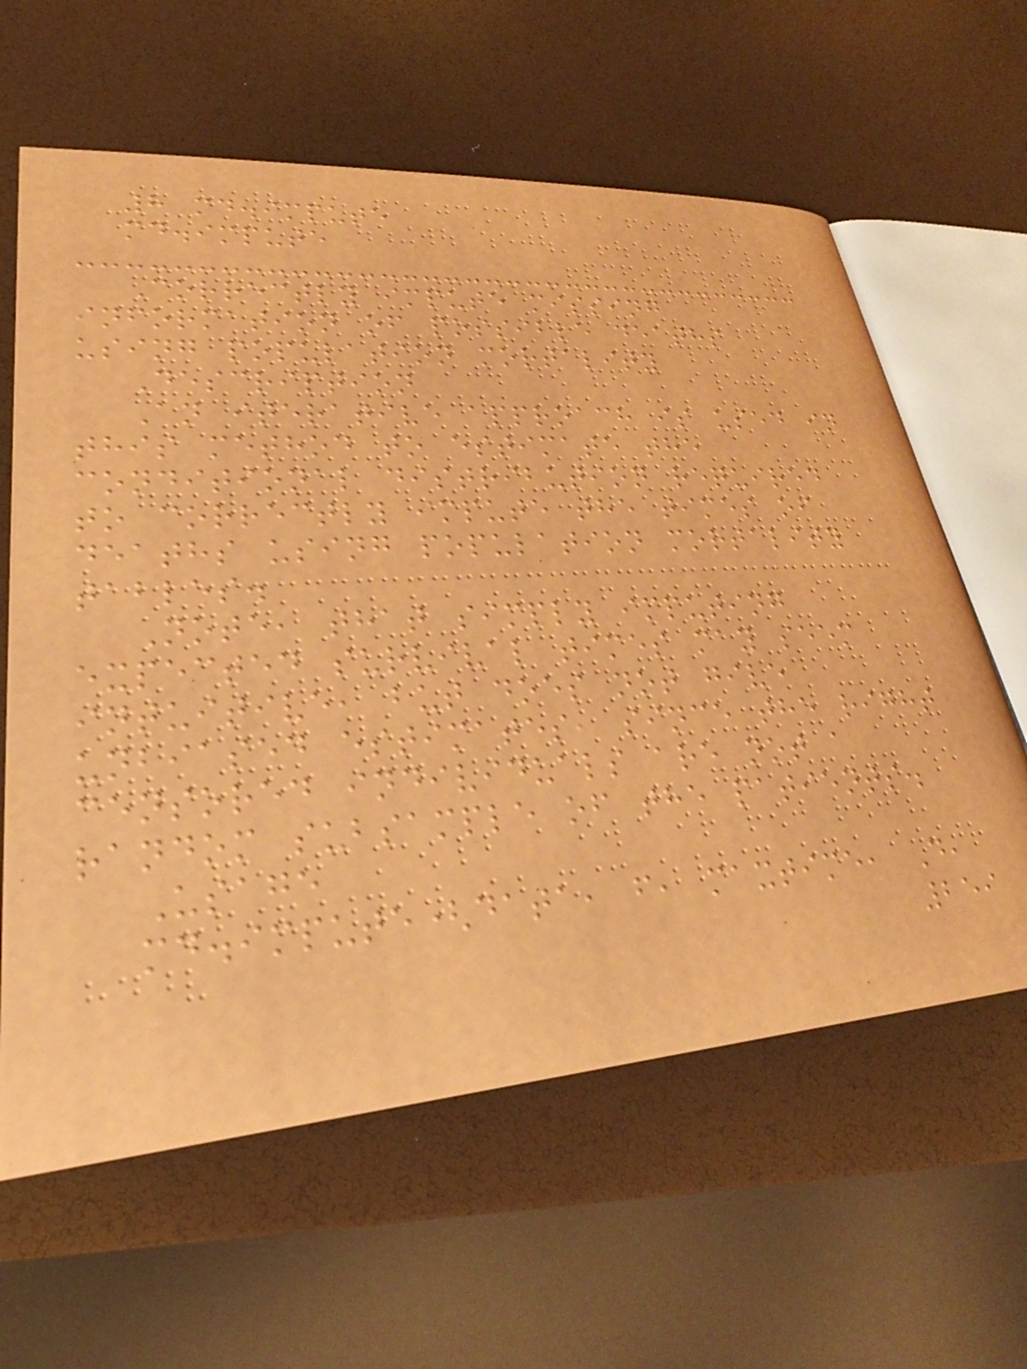8 md.impute
md.impute
Correctly impute missing
information of possible deaths
using population mortality
Description
An iterative approach is used in
this method to estimate the
conditional distribution required
to correctly impute the times of
deaths using population mortality
tables.
Note, that simply imputing
expected survival times may seem
intuitive, but does not give
unbiased estimates, since the right
censored individuals are not a
random subsample of the patients.
Usage
md.impute(data, f, maxtime, D,
259
